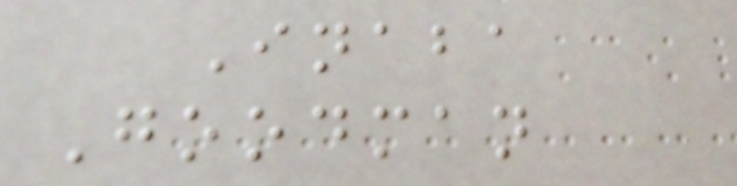Inaba
Goodman
